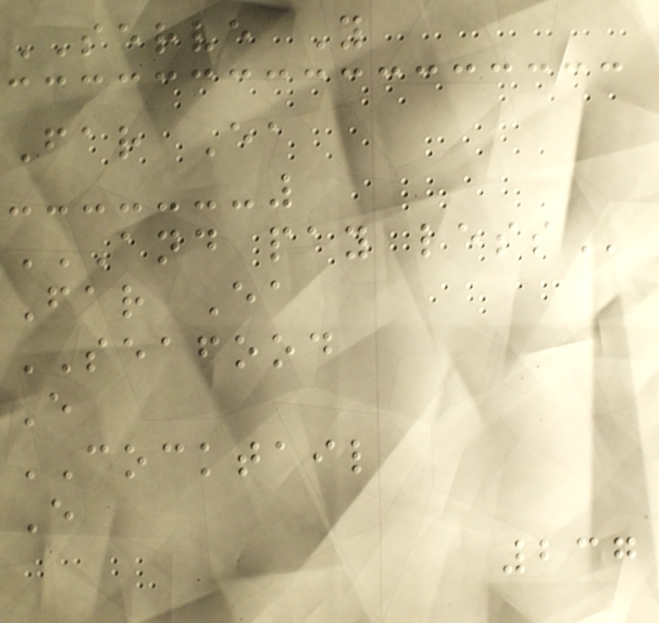SERVE Y
Far Ea
AND PAY LESS
Far Ea
SEAFOOD
E
COCKTAIL
E
237
